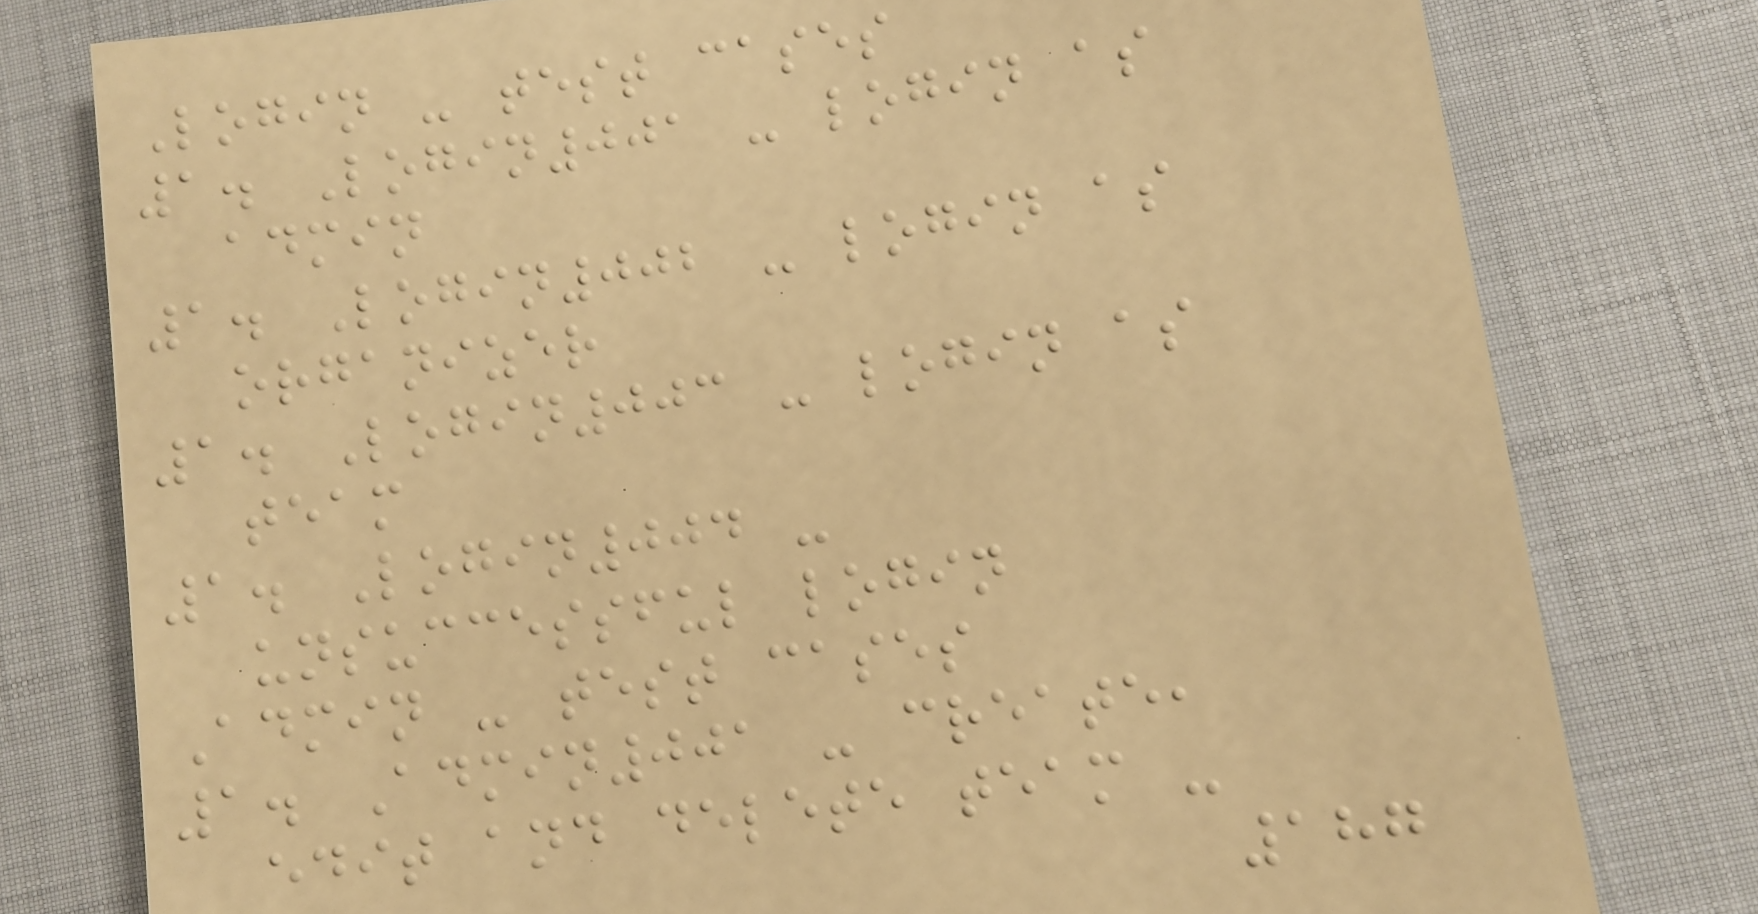Login - test cases
1. Login001 - login as
admin
1. Login002 - login as
organizer
1. Login003 - login as
team
1. Login004 -
unsuccessful login
Admin - test cases
1. Admin001 - create,
edit and delete team -
187
